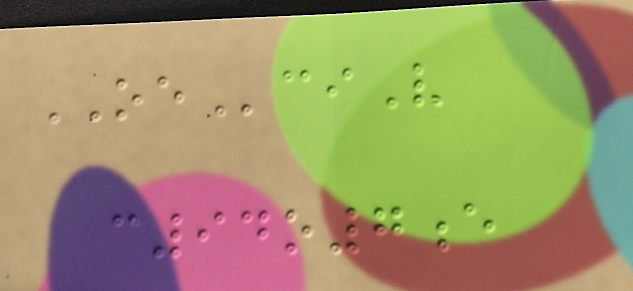OEciV
c94o7e
